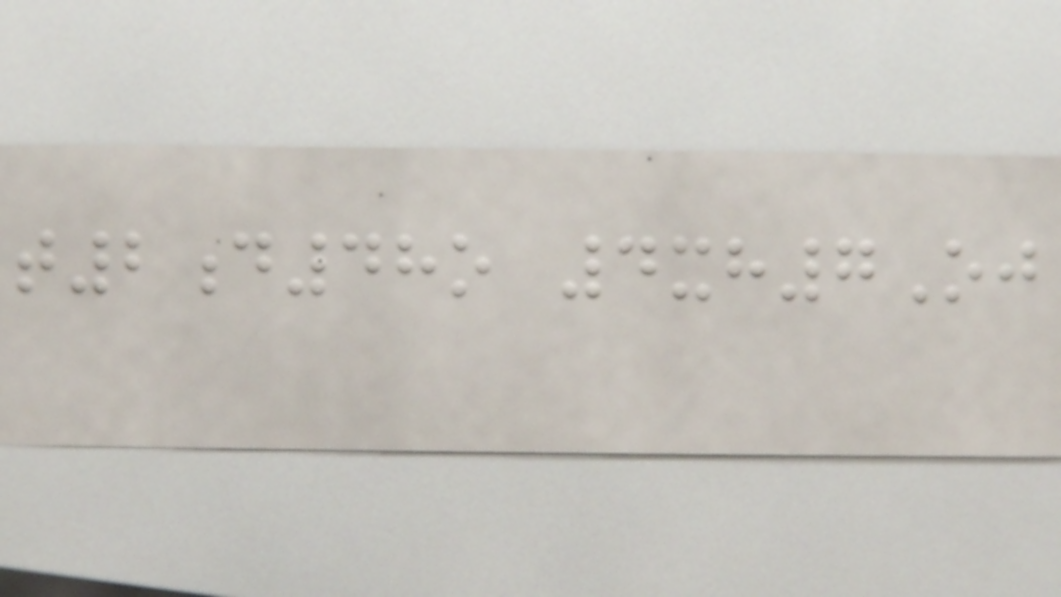t2d48o 4xh7Oj
